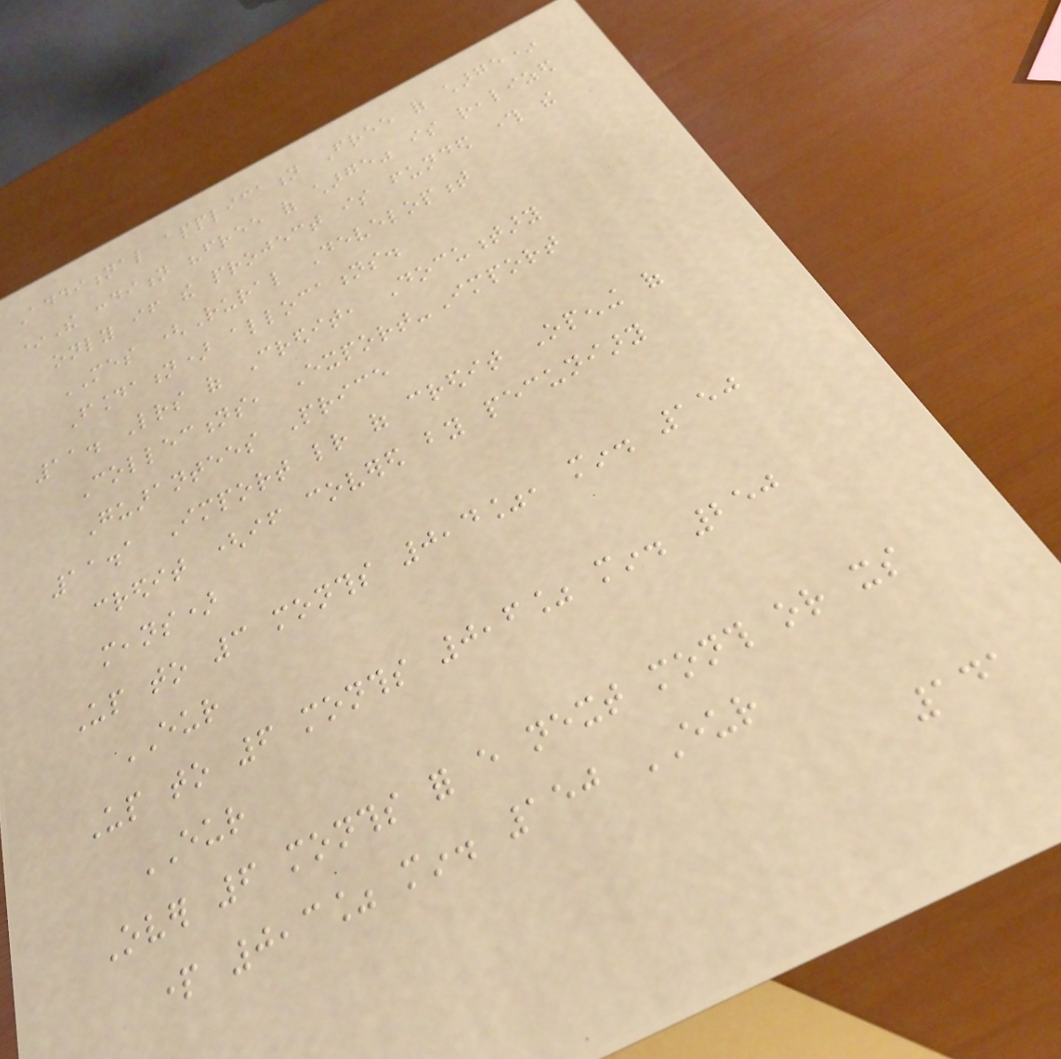Additional application Free of charge*
*The condition "free of charge" is realized
only if the project is funded through the
MES (Rural Development
Foundation) allocations.
11. Letters of Credit, Documentary
Collections, Export-Import
Guarantees Price
11.1 Import letter of credit Opening of
credit (if covered by pecuniary
means)
Up to 3 months 0,4%, min. 150
EUR
Up to 6 months 0,6% min. 250
EUR
Over 6 months for every next month or its
part 0,3% min. 150 EUR
141
